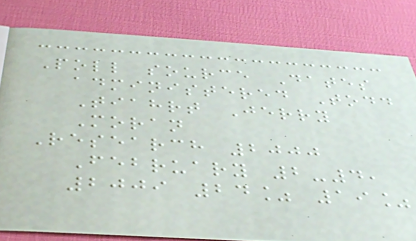Poll source Dates
administered Todd
Tiahrt Jerry
Moran
Research 2000
February 2-4,
2009 24% 19%
